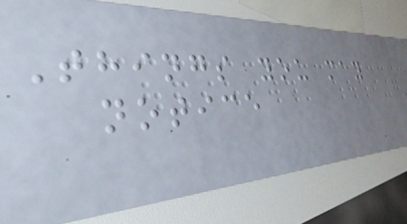Things you may
notice
